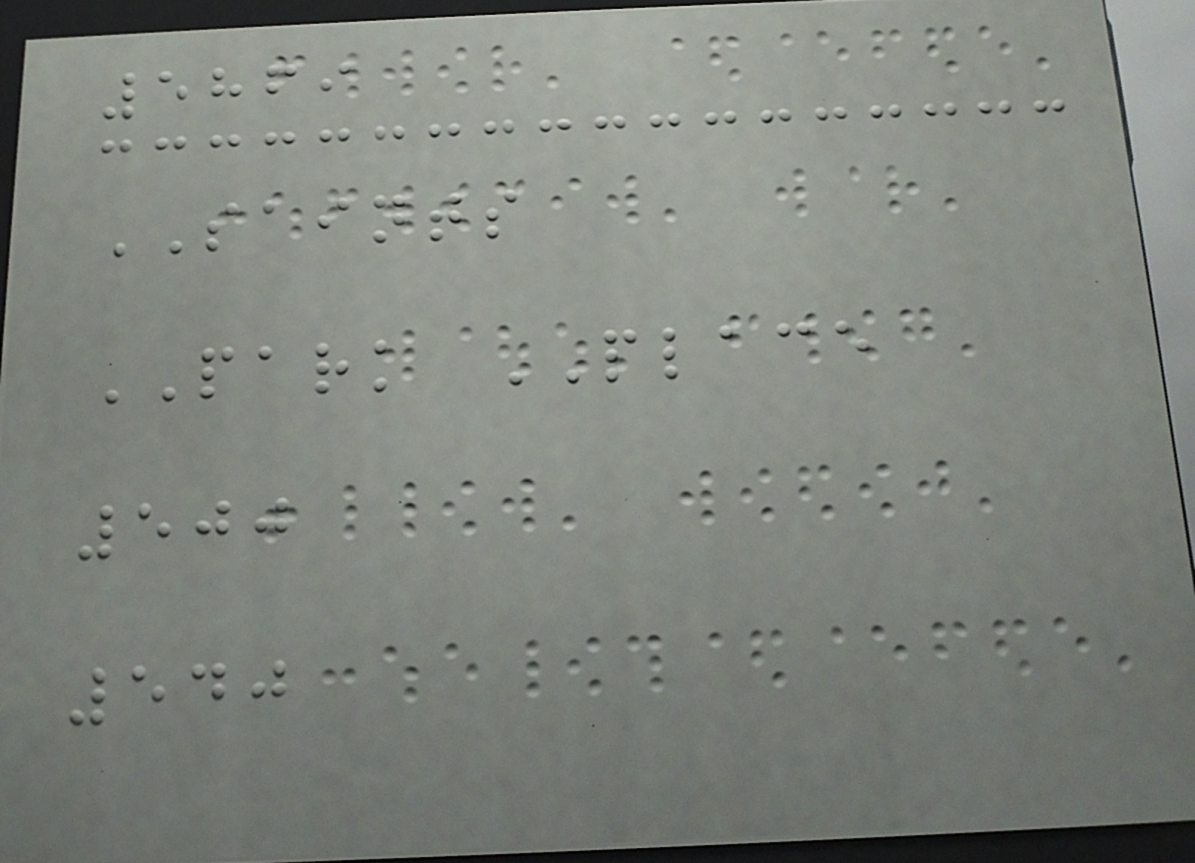5869
SAINTS
PARK PLACE
500
540
